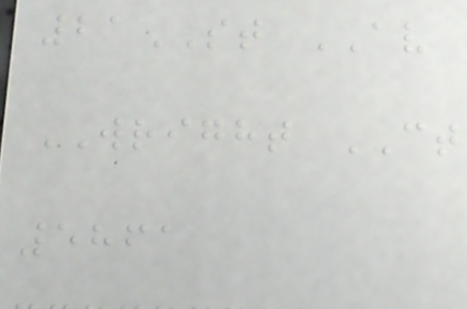21ST AV
WRIGHT CT
5861
